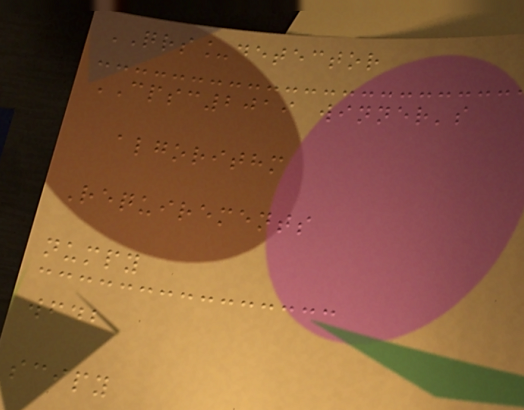QRS_detector
CPSC2019 winner's
algorithm
Requirements
numpy
wfdb
scipy
